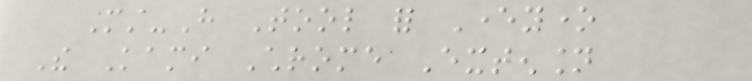Must-Have Tool for Everyone
The Kami Chrome Extension
